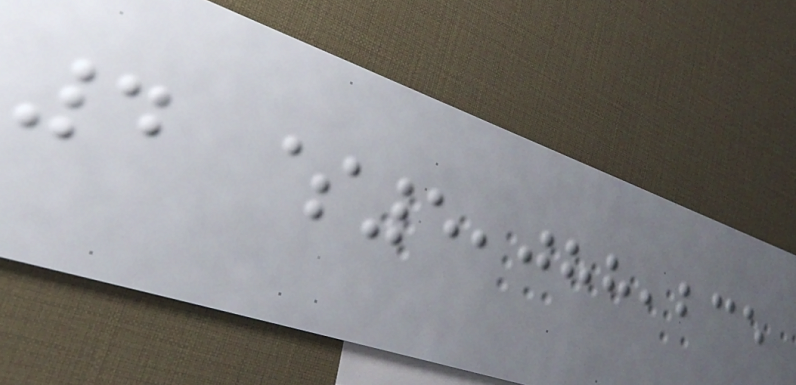4 $5,088,235
